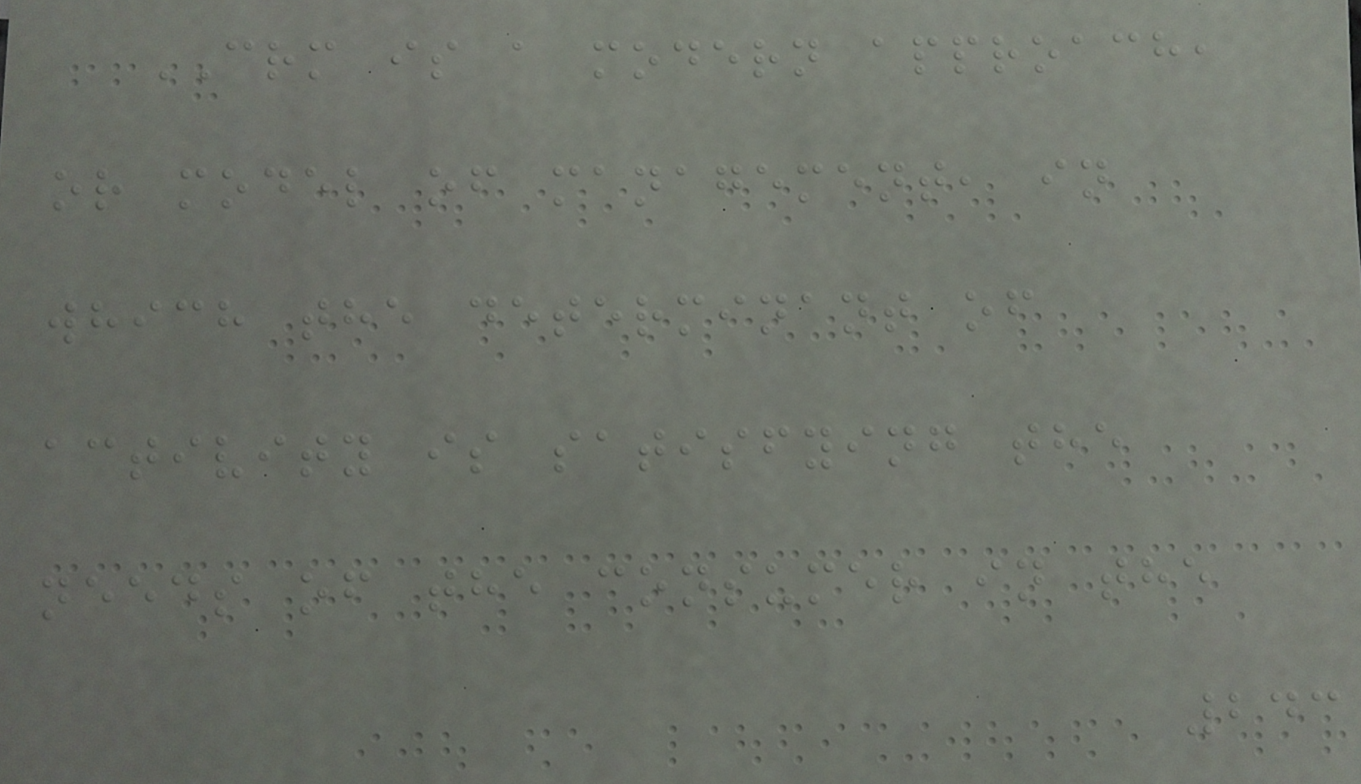CRM is a modern approach,
or model of management, in
which the determinant of
activity is satisfying the
needs of the consumer in the
243
